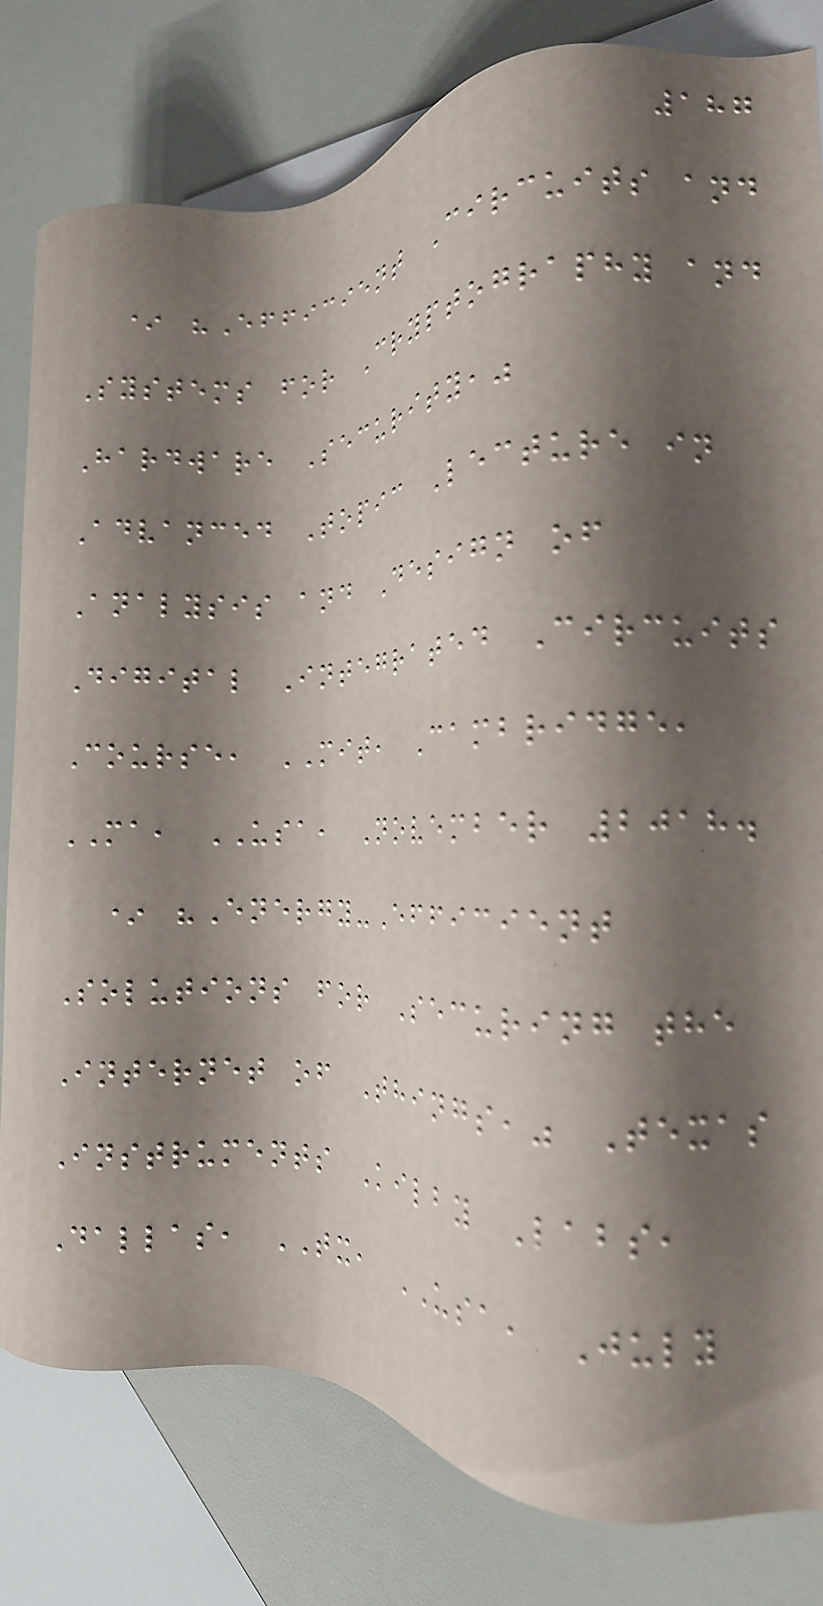187
* "Efficient Circuits and
Systems for Cryptography and
Hardware Security,"
Advanced Topic Lecture in
Analysis and Design of
Digital Integrated Circuits
Course, MIT, Cambridge,
MA, USA, November 2018.
* "Energy-Efficient
Solutions for Securing the
Internet of Things," Texas
Instruments Kilby Labs,
Dallas, TX, USA, July
